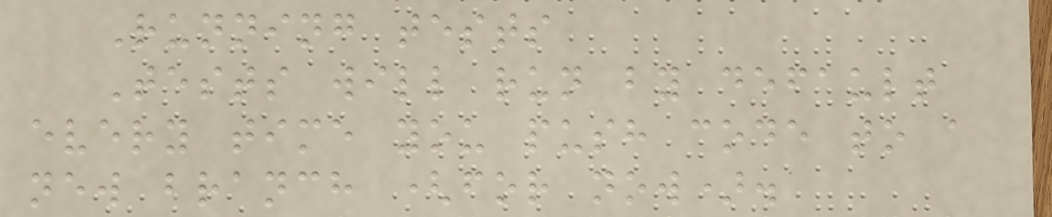Running tests
Tests will run by default
every time you push code to a
new branch (for now).
